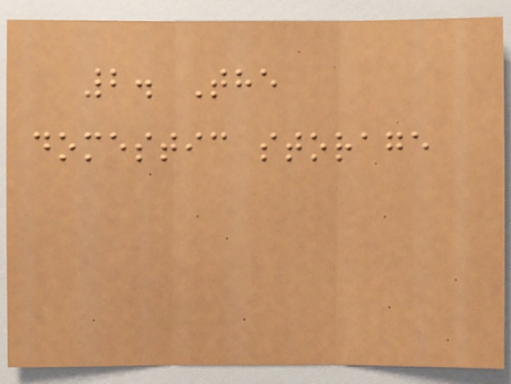2. The
domestic storage
